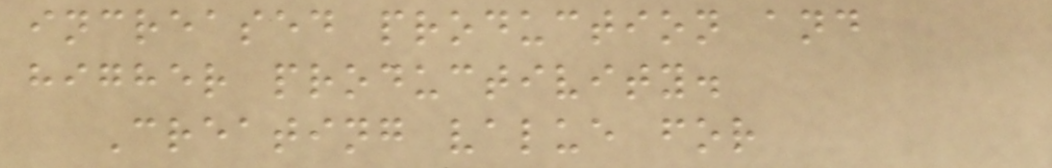increased production and
higher productivity.
Creating value for
